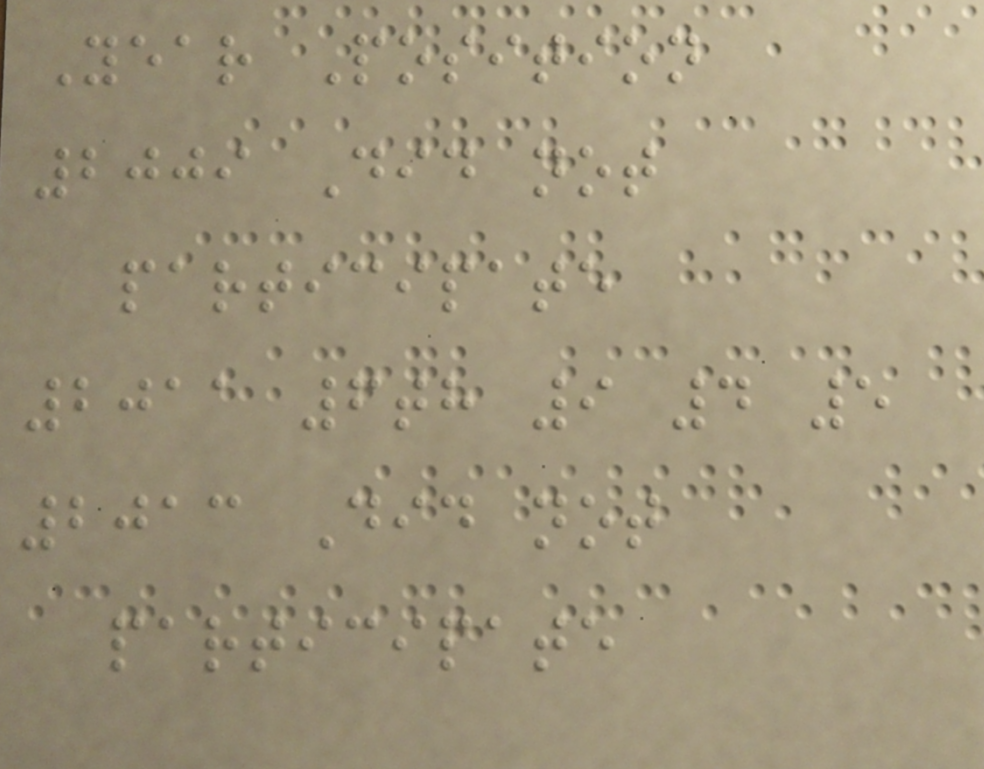Year Position
2009 Did not
participate
2011 6th 9 4 5
2013 Did not
participate
